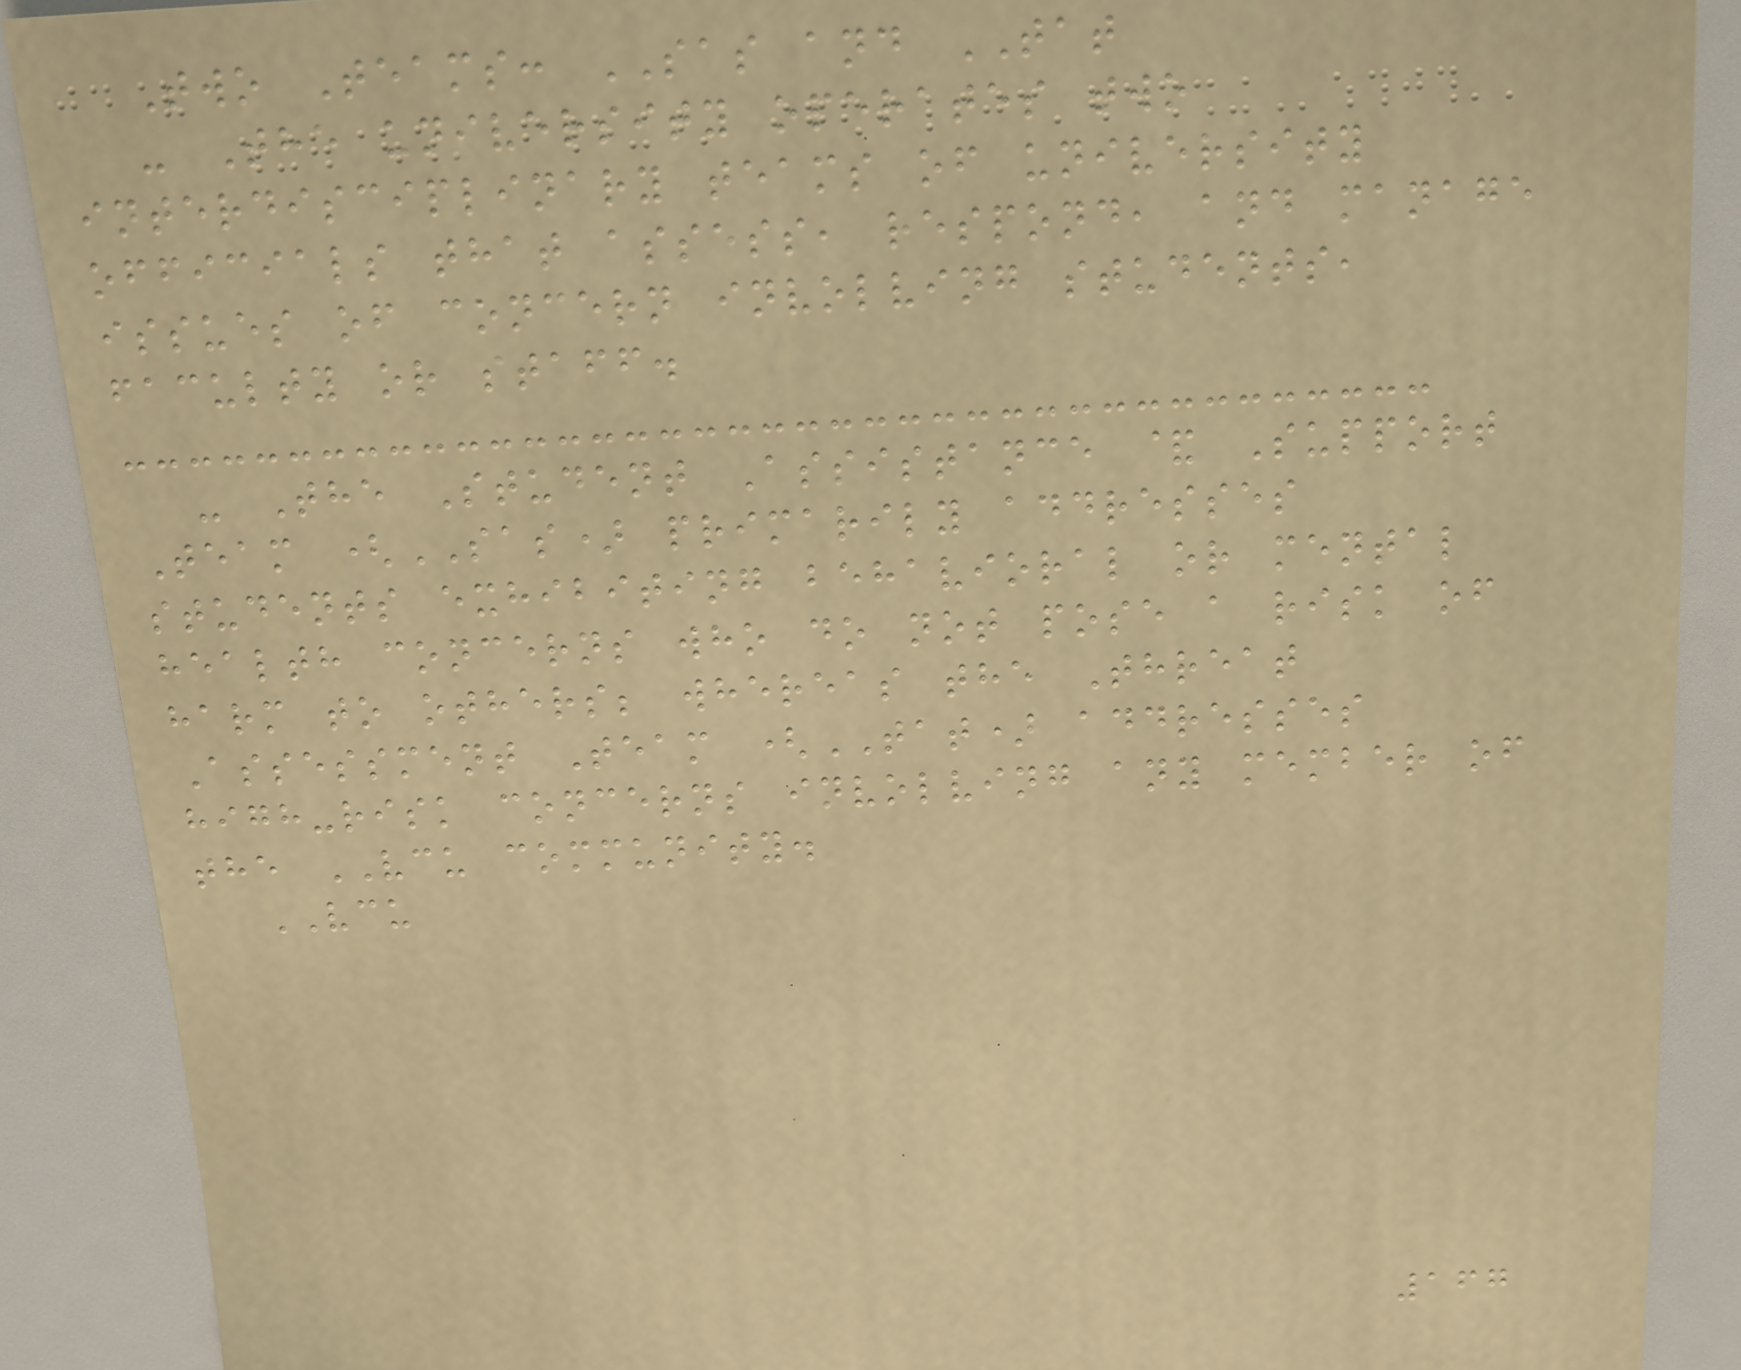Two Teams: SAS and TAT
- The university operates two
interdisciplinary teams of university
officials that assess, respond, and manage
issues of concern involving students,
faculty or staff.
- The Student Assistance & Support
Team (SAS) primarily addresses
students exhibiting behavioral or mental
health concerns who do not pose a risk of
harm to others; whereas the Threat
Assessment Team (TAT) addresses
high-risk concerns involving any member of
the VCU community.
VCU
167
